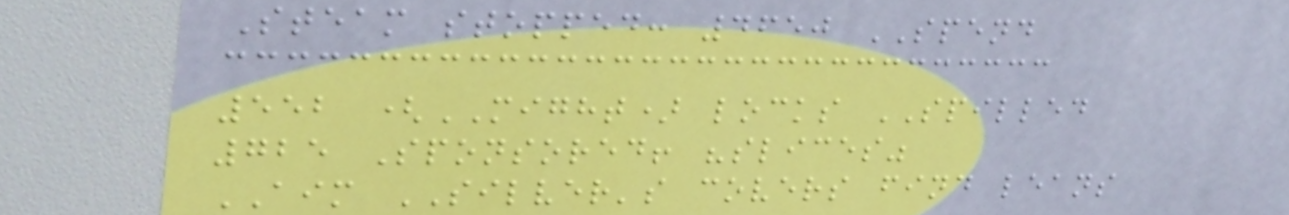Steam stopped: 4650 SPEND
552 (MIGHT) locks SPILLED
725 Sponsored! "slices"
AIM SILVER's covers find leans
